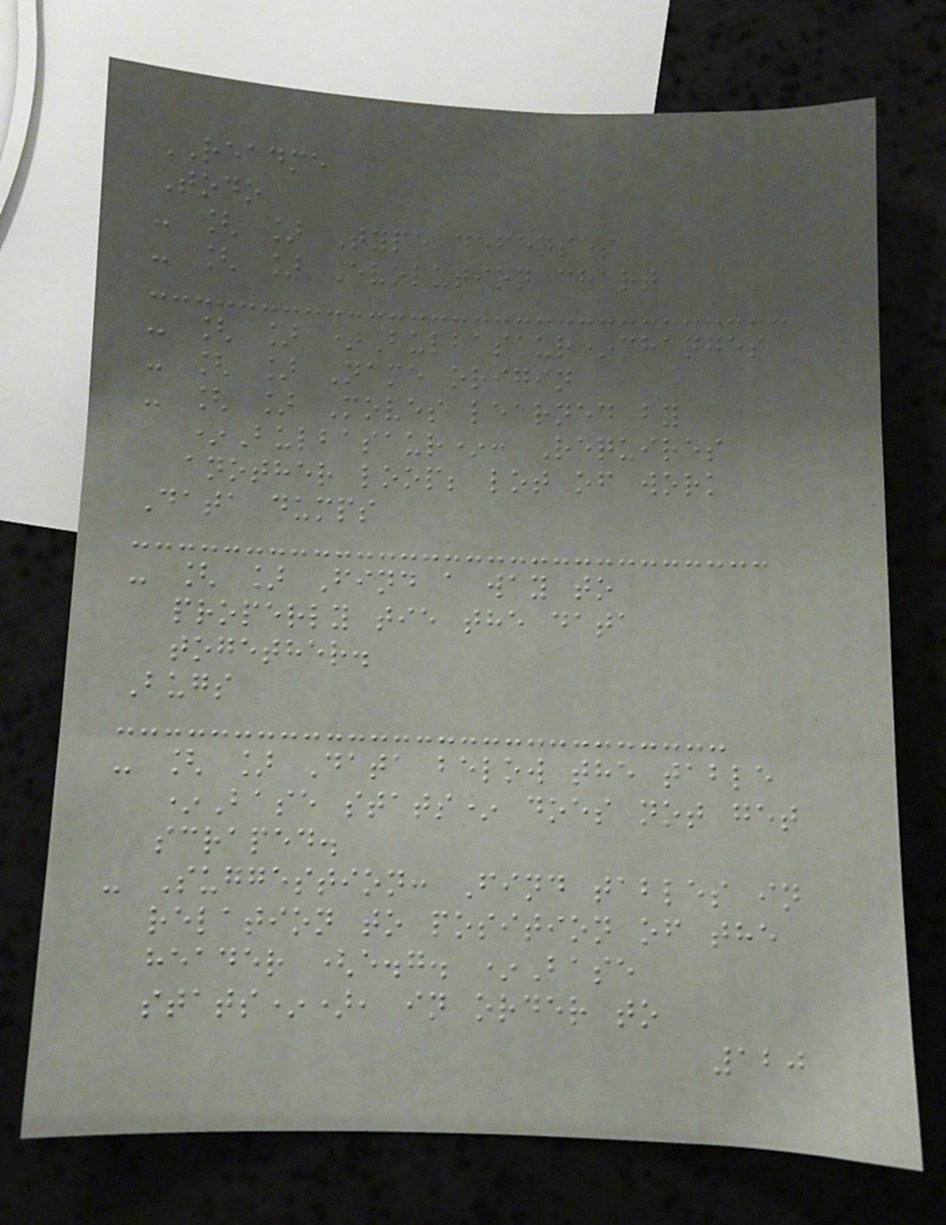README
Todo
- [ ] Type defenses
- [ ] Evolution chart
- [ ] *Bulbasaur*changes
- [ ] Name origin
- [ ] Moves learned by
*Bulbasaur*: Requires
another loop; lot of work
Data dumps
- [ ] Find a way to
properly tie the data
together.
Bugs
- [ ] Data below the table
*Base stats* does not get
scraped.
- Suggestion: Find tables in
relation to position of the
header (e.g. *Base
stats*), in order to
120
